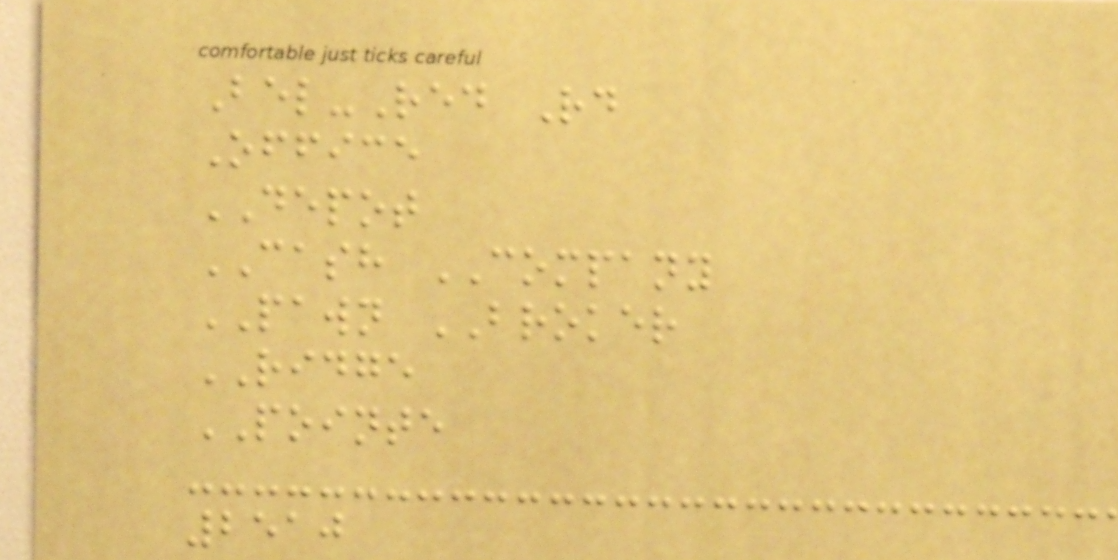Bel-Red Rd
Office
DEPOT
CASH COMPANY
PAWN BROKER
RIDGE
POINTE
2510
